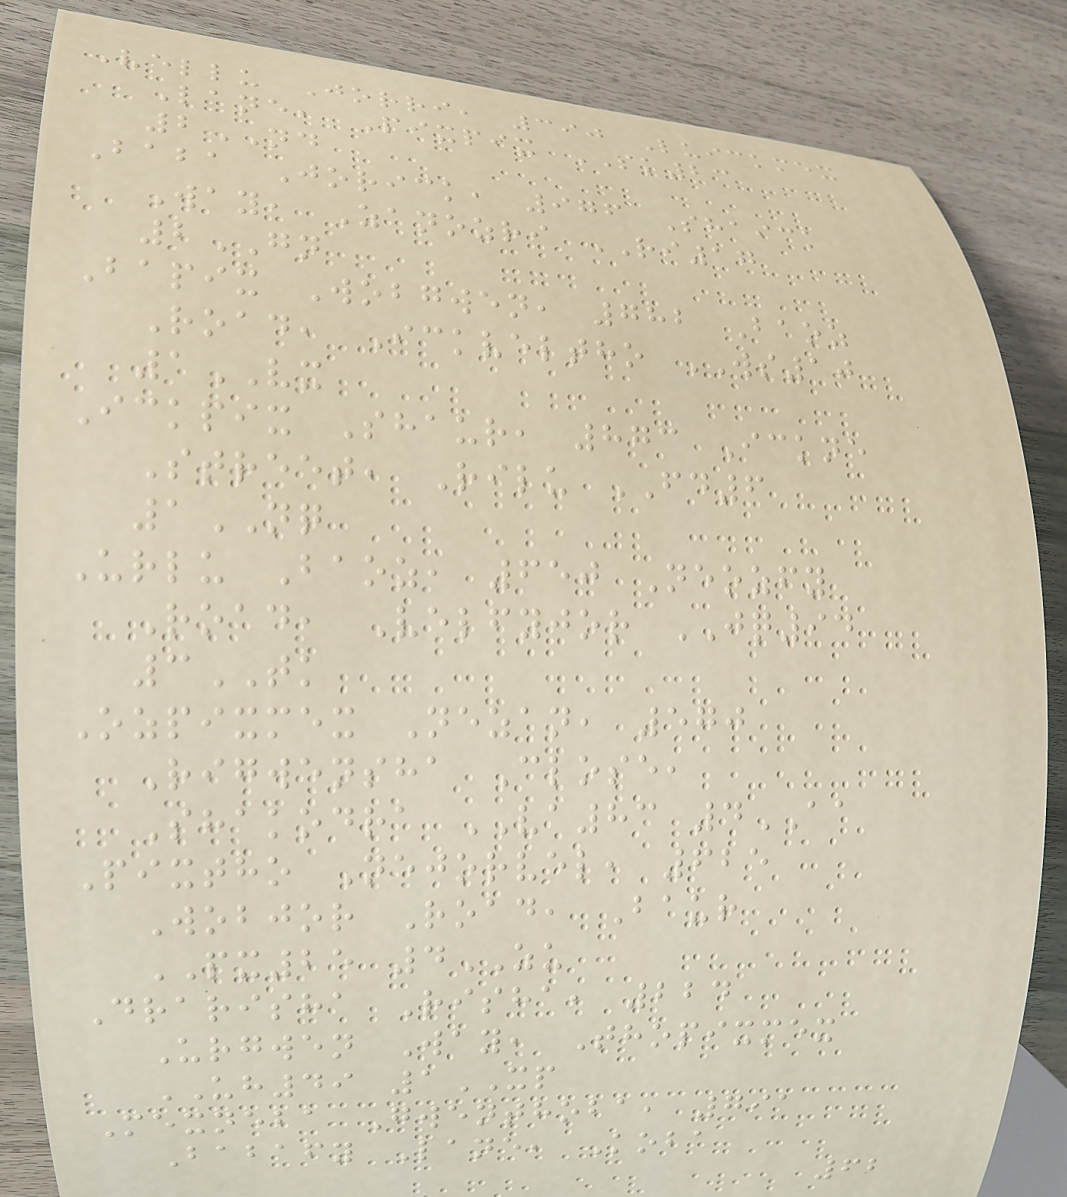Vellu Jorri, 390 Luickmex
Lane, Pixpix SK23
2ND
Baba Jorick, 976 Shaick
Way, Zanozri RI17
2GN
Bapix Wobgwen, 782 Baoz
Road, Ickveltho WS10
1VX
Ickpix Shaur, 873 Ickne
Street, Rilu FD6
1NQ
Urlu Baoz, 650 Neozfy
Road, Velfyjor JQ94
3TK
Ozpixmex Nezan, 570
Rigwensha Close,
Shakodra VA83 4AA
Pixtho Nejorvel, 625
Wobjor Road, Baur
PX25 4ZU
Drarisha Risha, 224
Urgwen Way, Thopixmex
UH49 1XP
Mexneba Gwenthoba, 791
Babafy Lane, Koba
62
